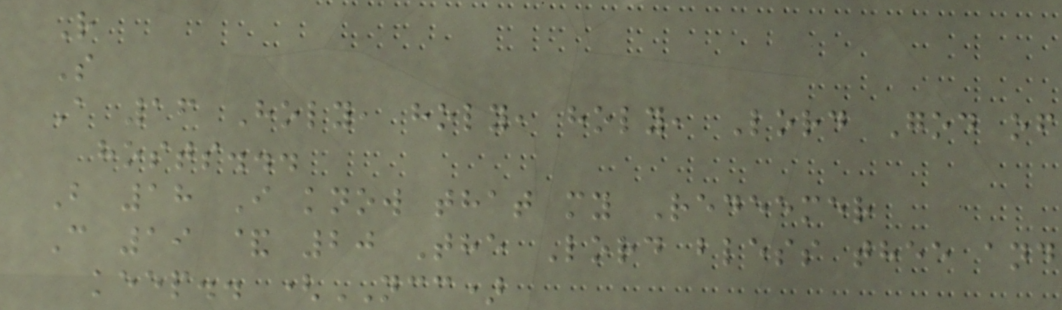R
S
A 16 Holy, holy, holy, Lord God of
hosts...
B 18 I know that my Redeemer
C 19 & 20 The Lord bless thee and
keep.. (NCC)
